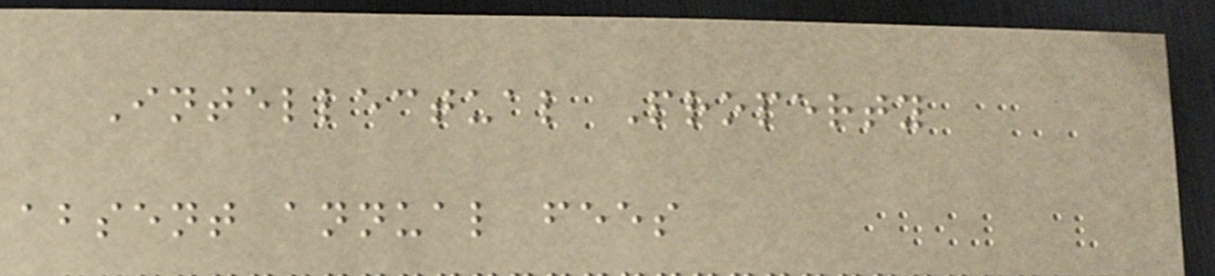Intellectual Property
absent annual fees
